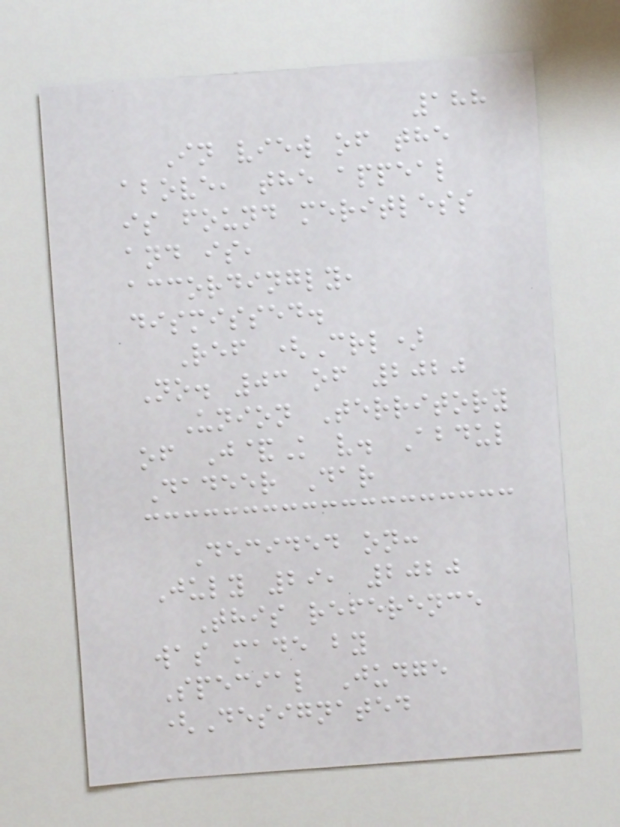188
In view of the
above, the appeal
is found meritless
and is,
accordingly,
dismissed.
Ref (Crl)
No. 03 of 2020
Union Territory
of J&K v. Abdul
Dadeer Dar
Decided on:
July 29, 2020
This reference
was made by
Special Judge
(Designated
